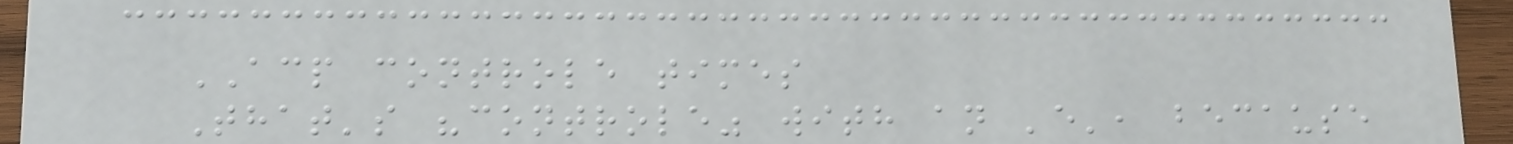ACP controle times
That's "controle" with an 'e', because
